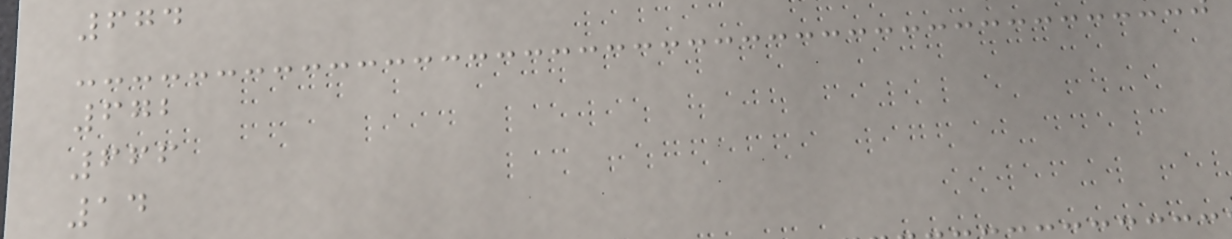674
672
666
14
